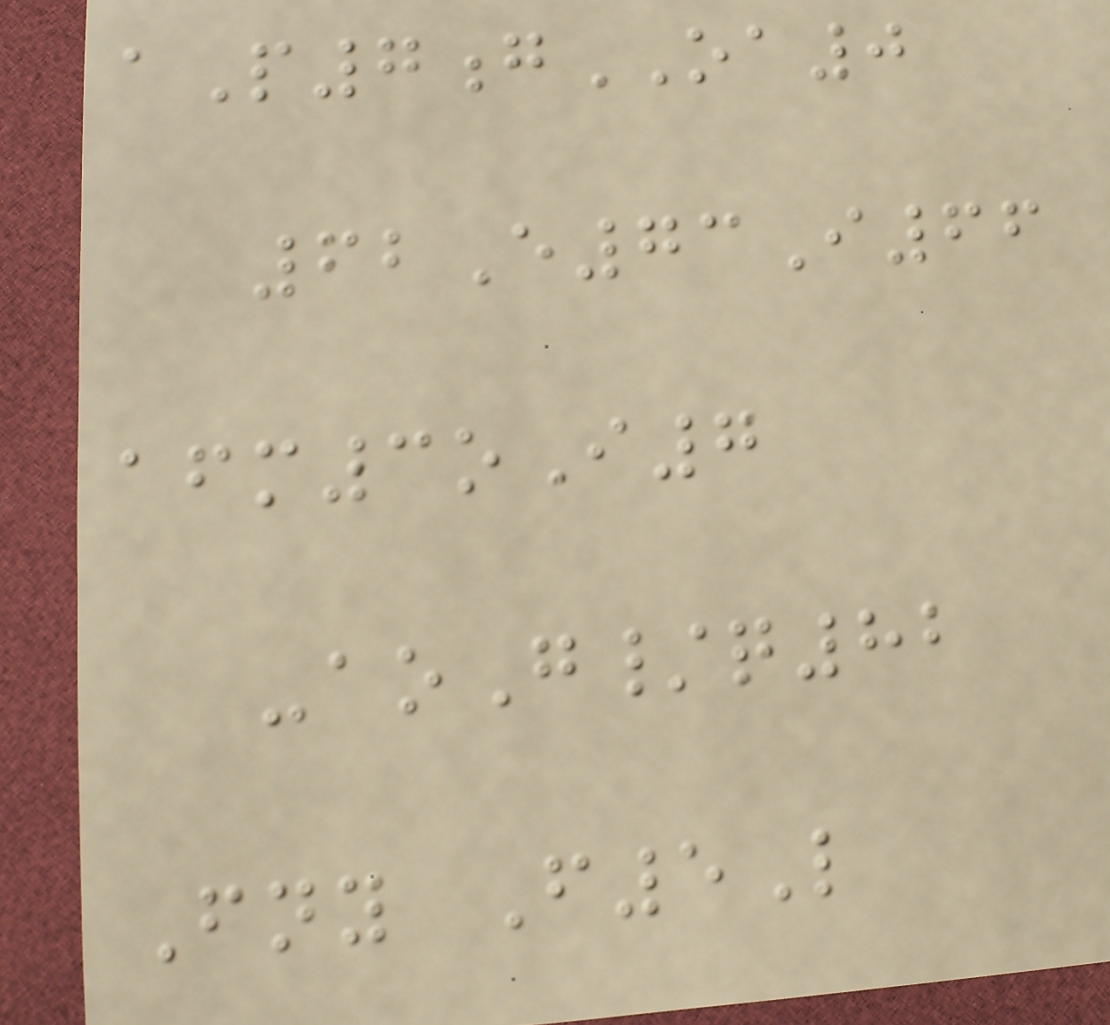aP7gOA0
62E73I66
afm3oI7
-aoG/q82
Fny F5L
